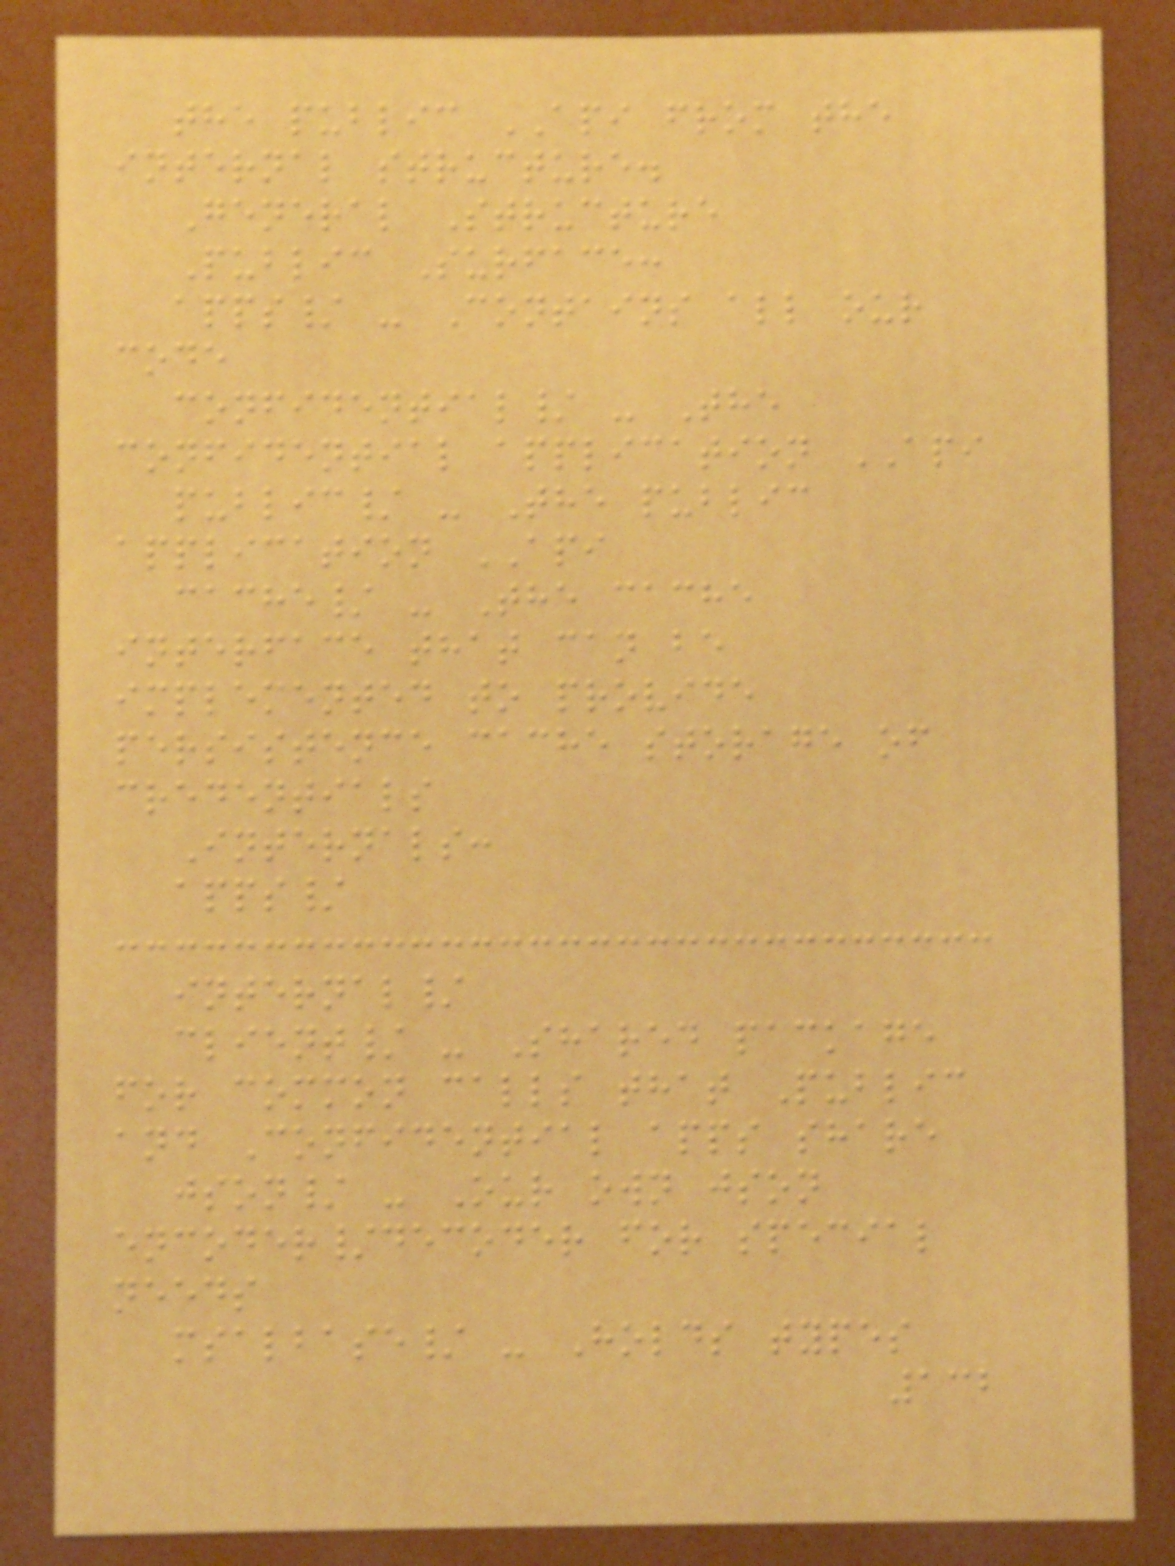the public API from the
internal structure.
General Structure
Public Surface:
apps/ - Contains all our
code
confidential/ - The
confidential application API
public/ - The public
application API
cache/ - The cache
interface that can be
implemented to provide
persistence cache storage of
credentials
Internals:
apps/
internal/
client/ - Shared package
for common calls that Public
and Confidential apps share
json/ - Our own json
encoder/decoder for special
needs
msalbase/ - Holds types
132
